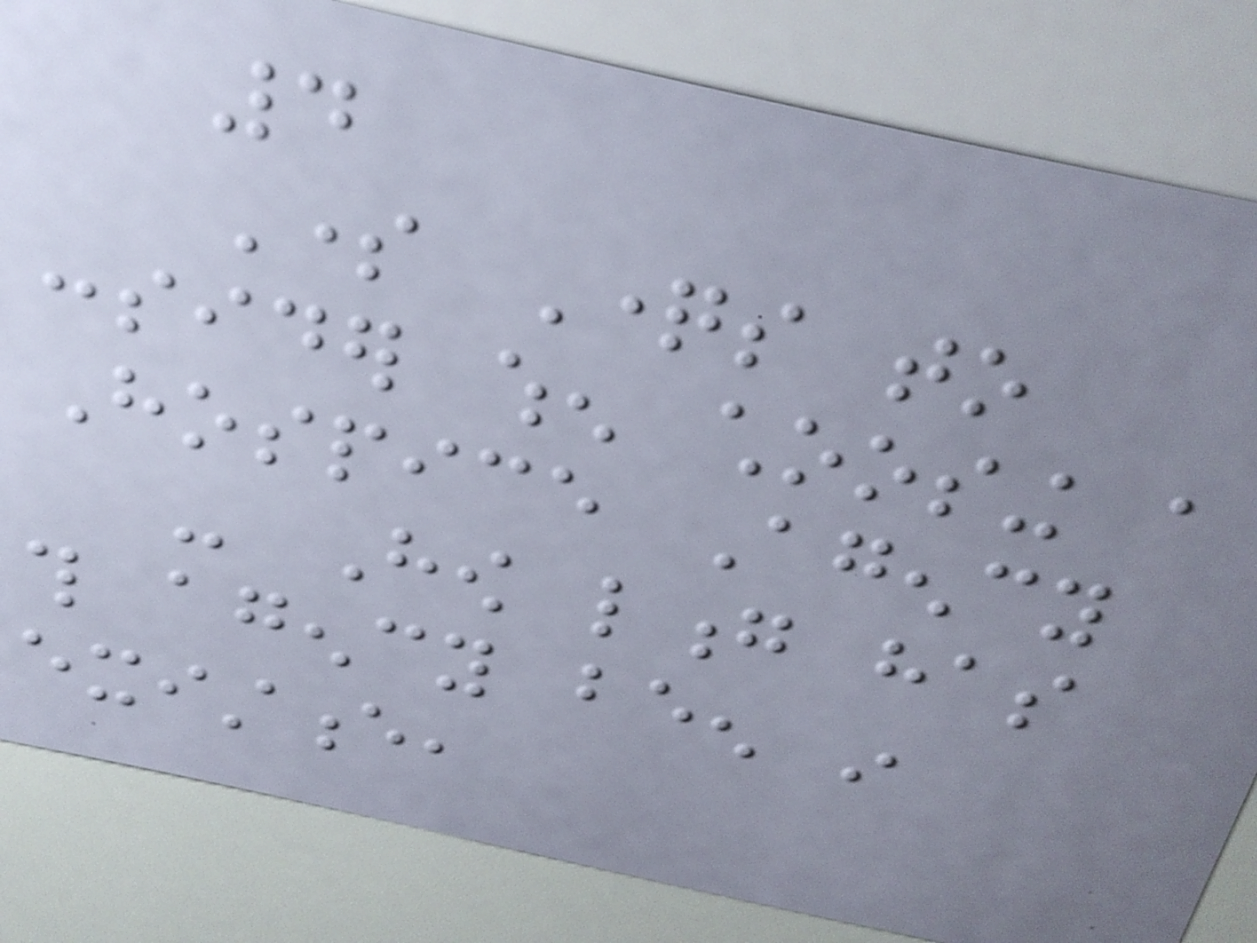4
Some Questions to
consider when choosing a
Hospice Agency
- How long has
this agency been in
existence,
